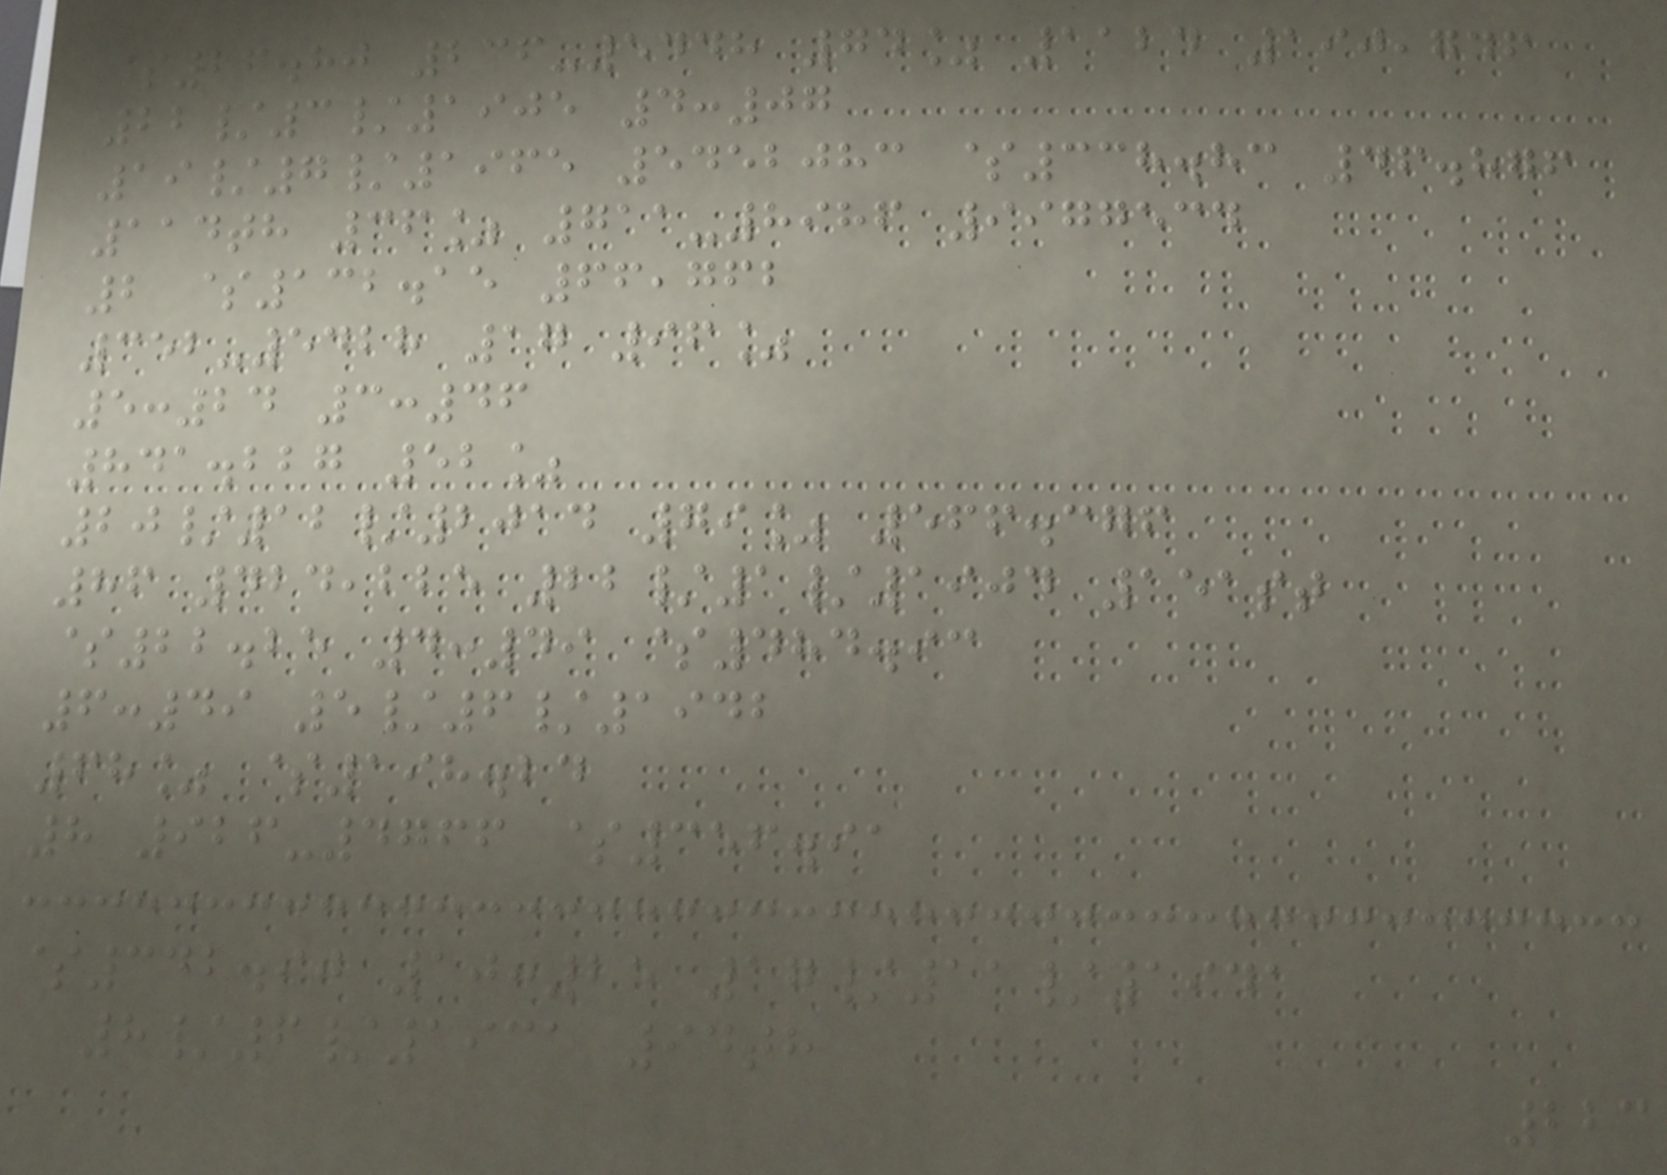$26.80 236-5448 74% 1124 190,746
22/3/1905 4:07
19/7/1965 5452083 $338.83 46.876
114th 36% 711-8986 9977534
2 $132.15 66,762
352-5428 17 96%
5:24 3:46
841.227 52%
20/12/2014 79% 566.376
86 424,225 22/1/1904 151st
$22.25 4:49 $484.93
6:49 5/6/1942
68% $198.24
8 926-4766 $356.91
$342.90 10:25 17/11/1941
8/6/1931 94th
223
